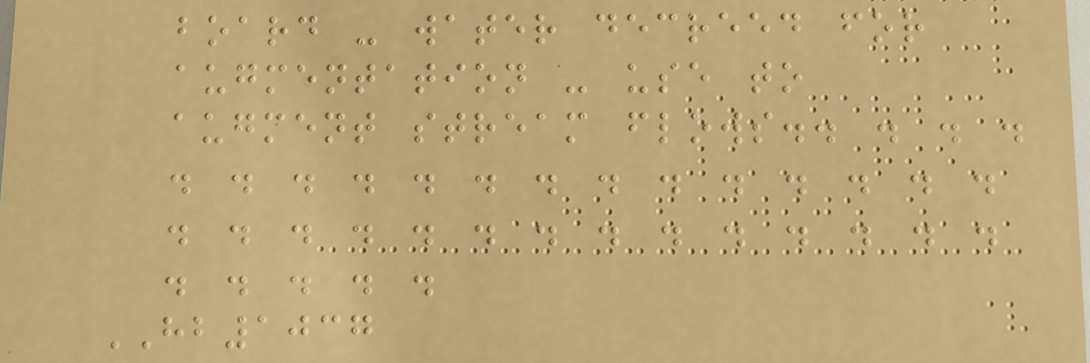board - water decreed for
augmentation - use to
augment stream flows.. . . .
. . . . . . . . . . . . . .
. . . . . . . . . . . . . .
. . . . .
HB1037
